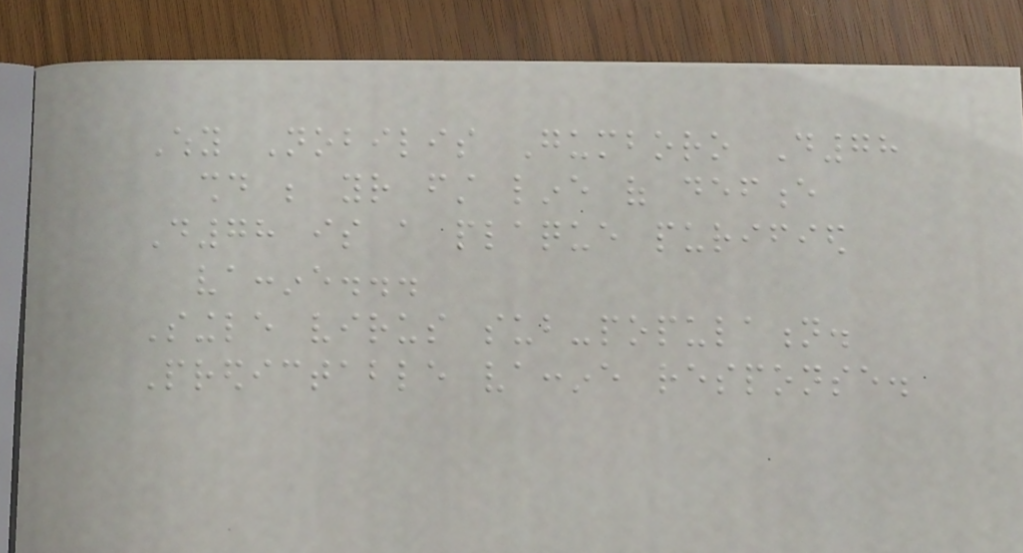Why Nobilis Gumboro D78
should be your first line of defence
D78 is a plaque purified
vaccine...
Single virus sub-population.
Predictable vaccine response.
